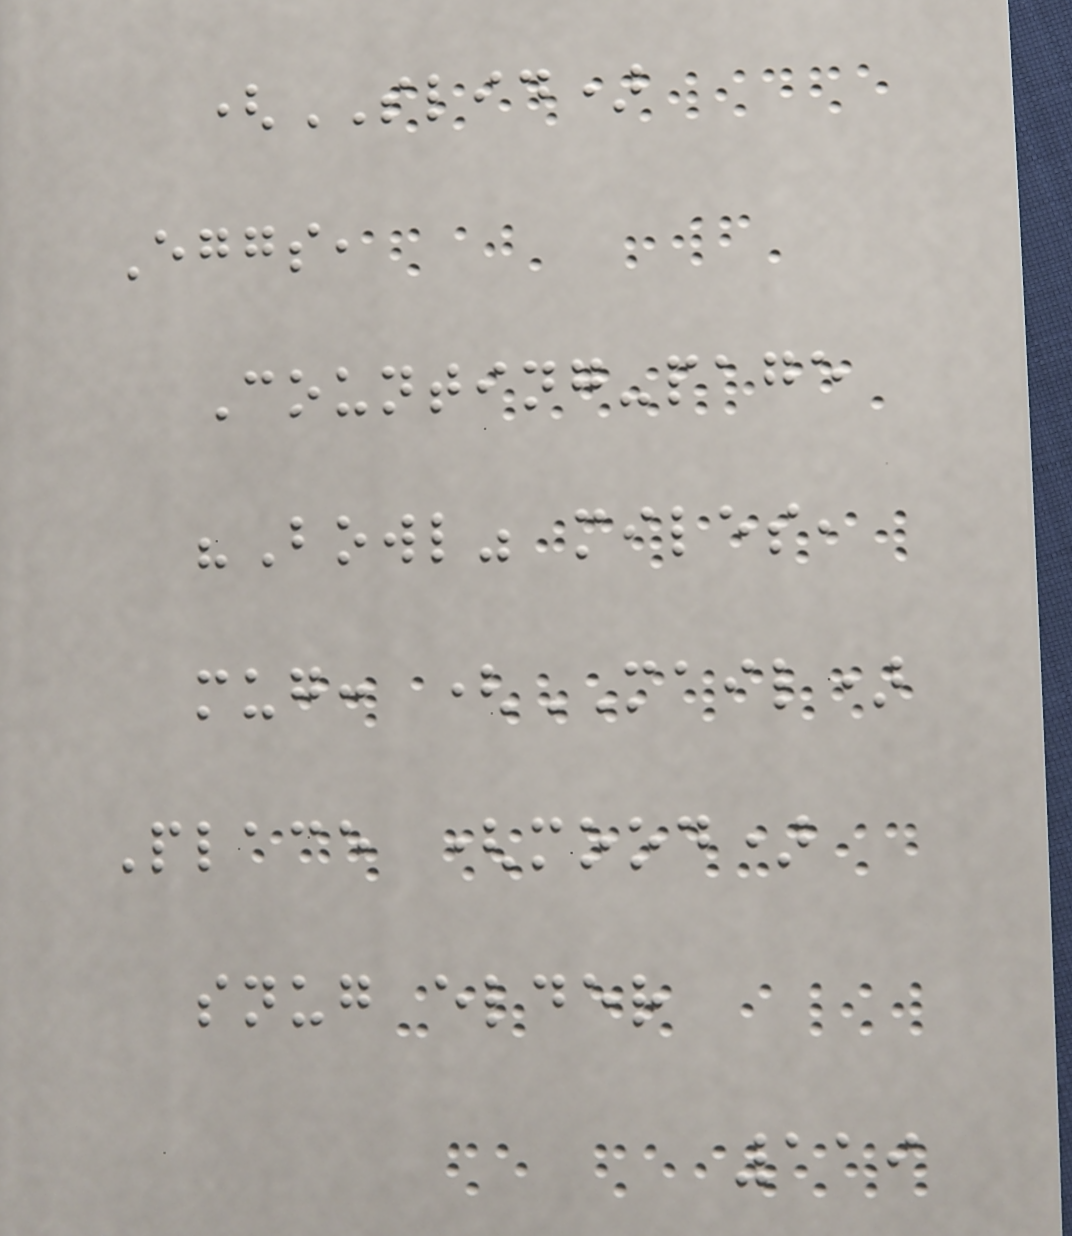(SLID)
Eggs,
Counting-page
"Bowl" miles,
mug: (MAIL)
Place (mood)
snug elder
119
